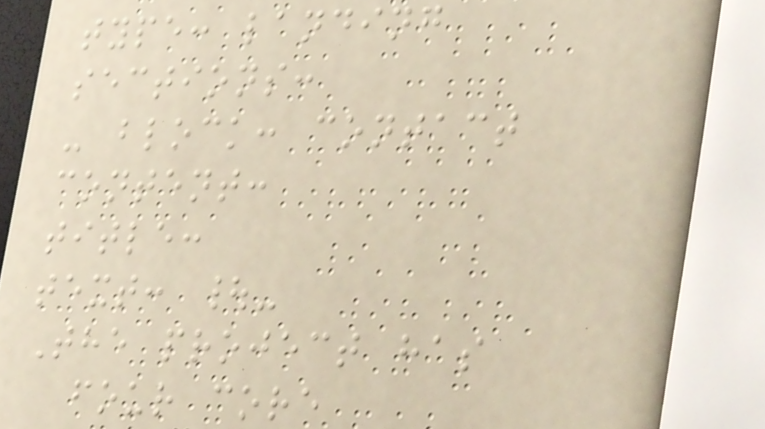type: landing
sections:
- block: contact
content:
title:
text: |-
The project has
four core
